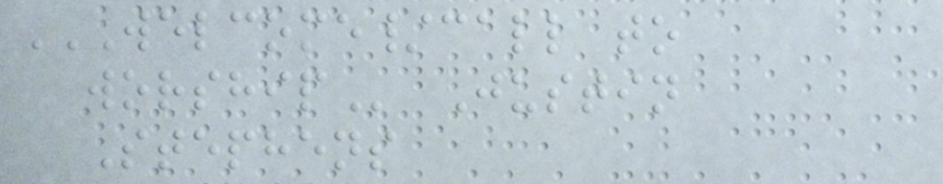WELCOME/CALL TO
WORSHIP Justin
Stephens
